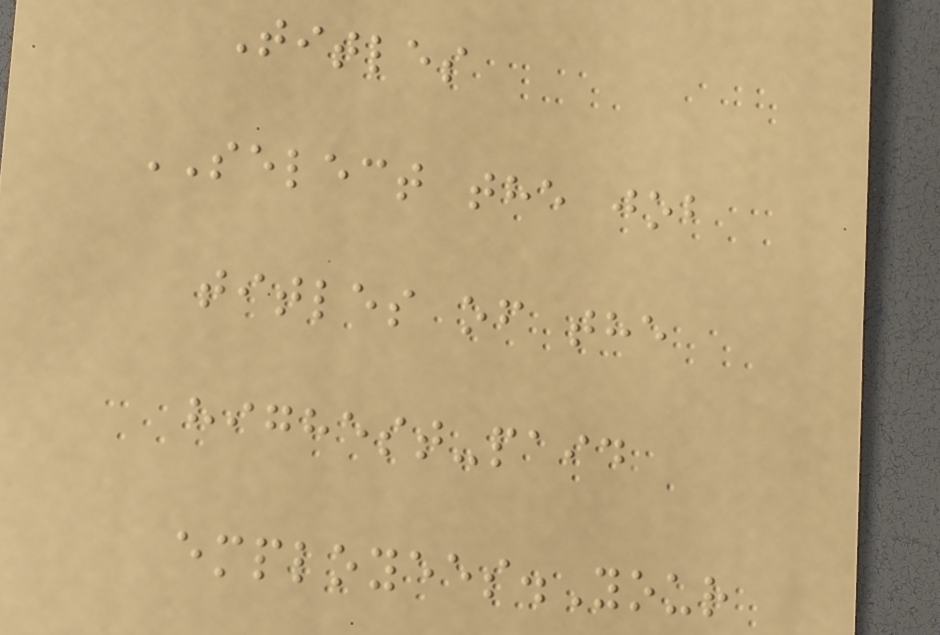Titles
SELECT the job
titles of the
highest-paid
employees.Your
